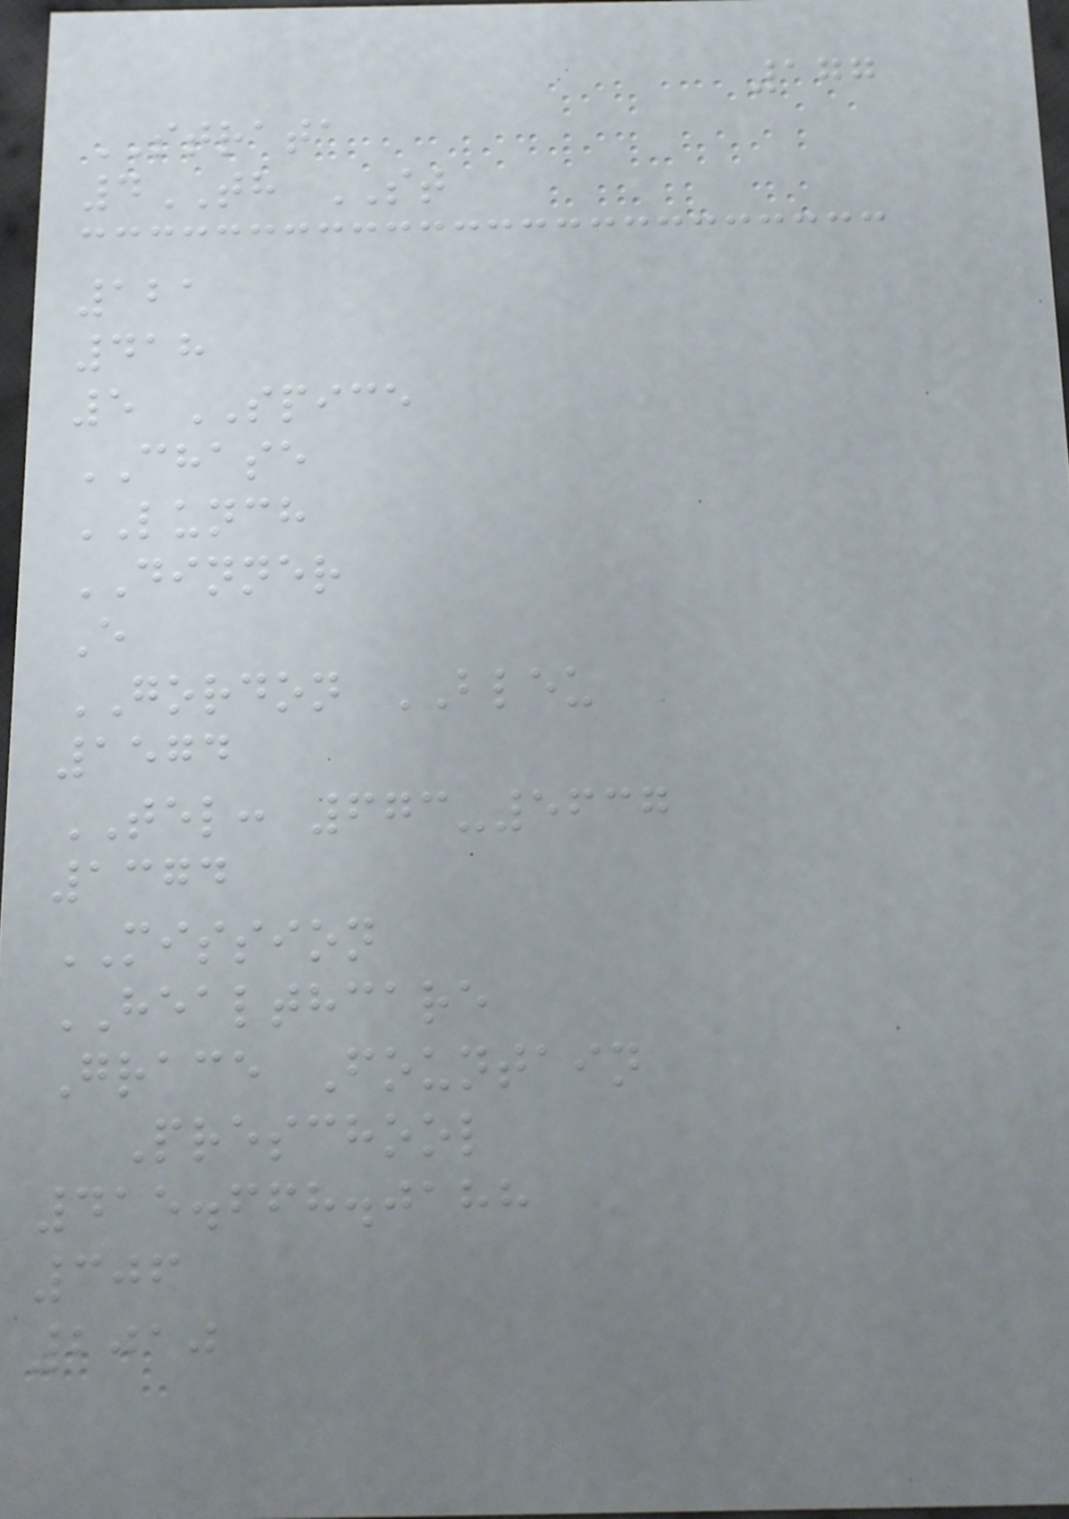177
STRATA
4TH ST
121
418
5 SPICE
CHASE
LUNCH
DINNER
E
GORDON BLEU
1574
TEL: 673-5637
1374
MISSION
HEALTHCARE
Grace Fountain
Preschool
415.668.0188
306
2010
